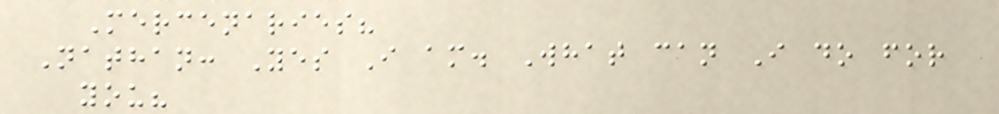Mercenaries?
Nathan: Yes I am. What can I do for
you?
